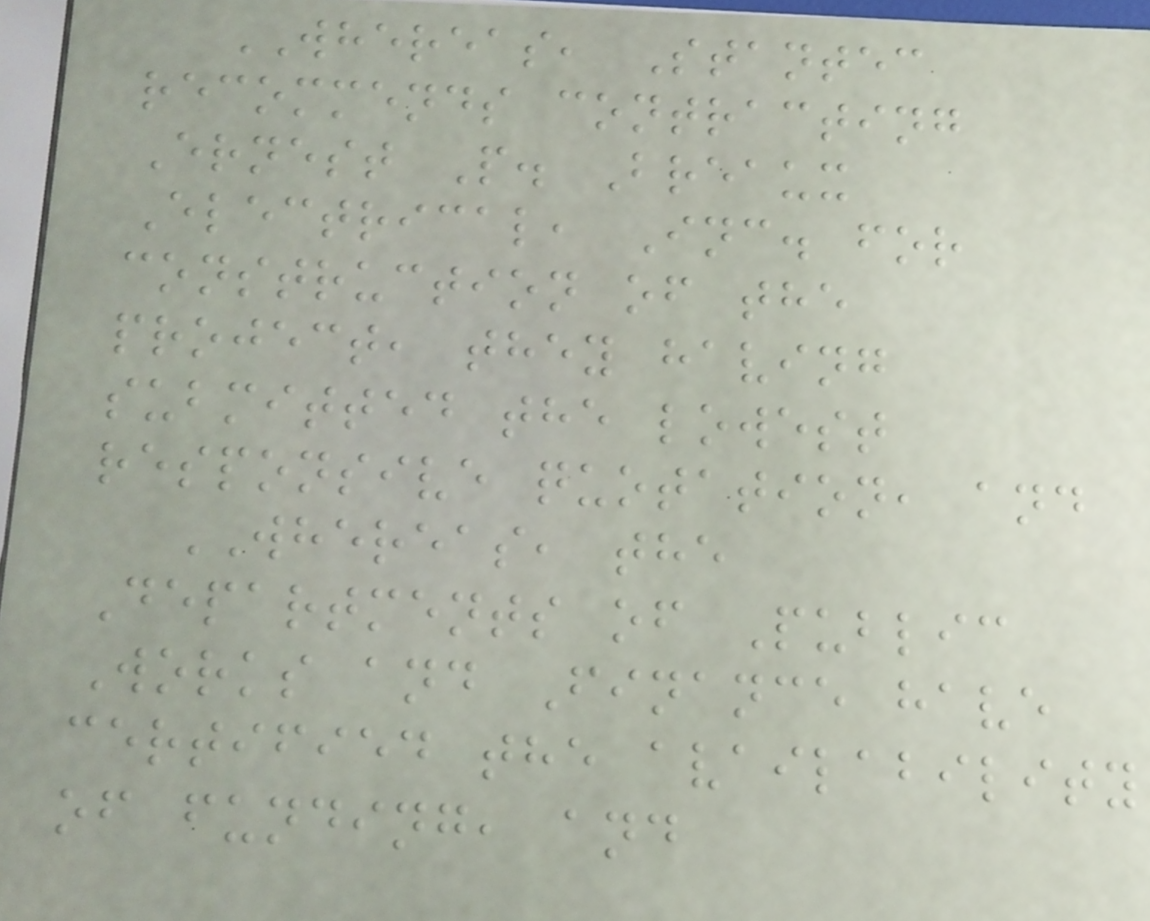WHEREAS, Stantec
recommends contracting
Ernest P. Breaux
Electrical, Inc. for
construction of the
project, they having
submitted the lowest
responsive quotation, and
WHEREAS, the
Departments of Public
Works and Finance have
certified the availability
of funding, and
